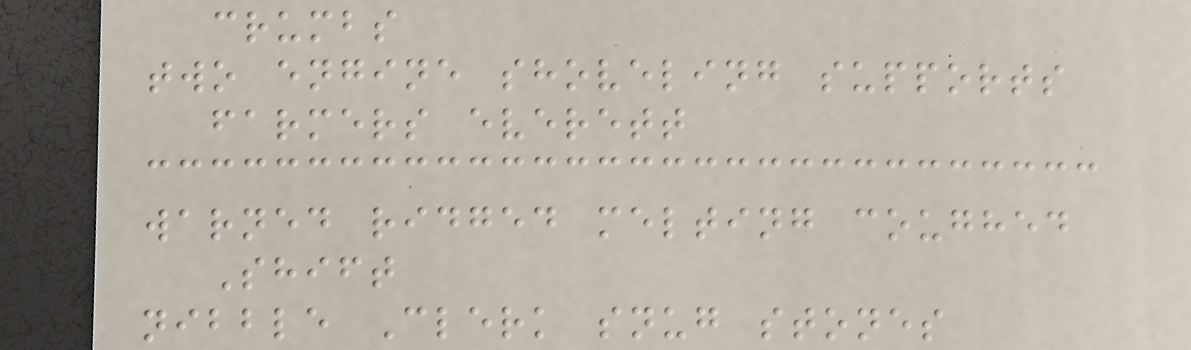crumbs
two engine shoveling supports
farmers everett
warned ridged melting coughed
Shift
nibble Clerk snug stones
